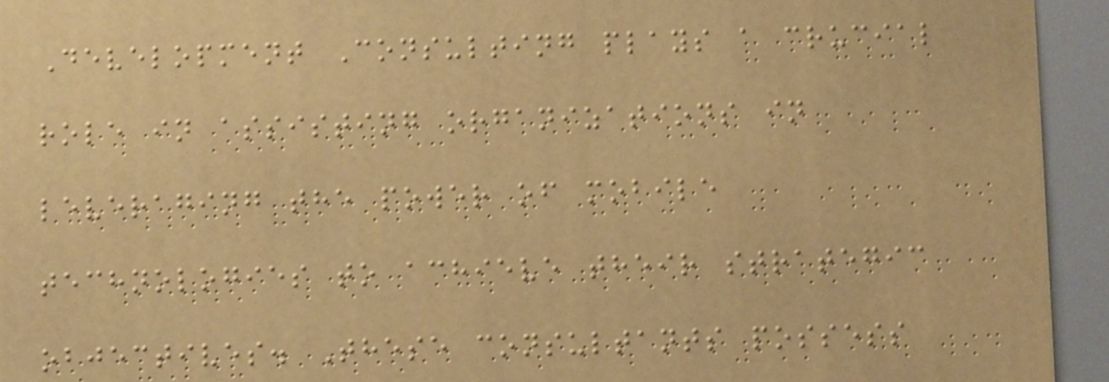Development Consulting plays a crucial
role in assisting organizations in
leveraging the power of mobile
technologies to achieve their strategic
objectives. These consultants possess
